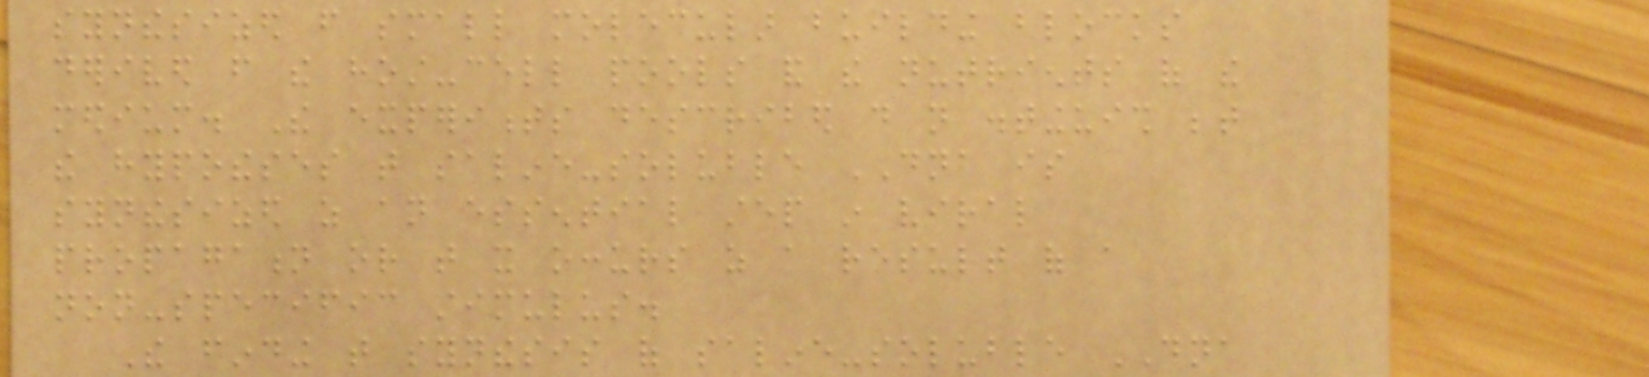synthesized from small molecular building blocks
derived from the host-cell pools and the nutrients of the
medium. The experiments described do not distinguish between
the hypotheses that saline-soluble DNA is
synthesized as an essential step in viral
propagation or that it occurs as a result of a
non-specific stimulus.
The finding that synthesis of saline-soluble DNA
